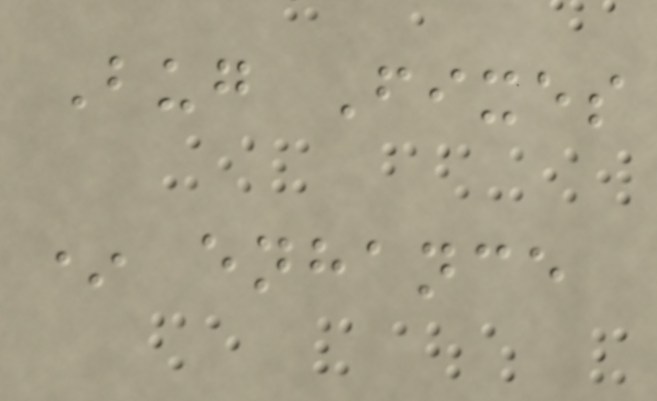Bug Fixes
* enhance
